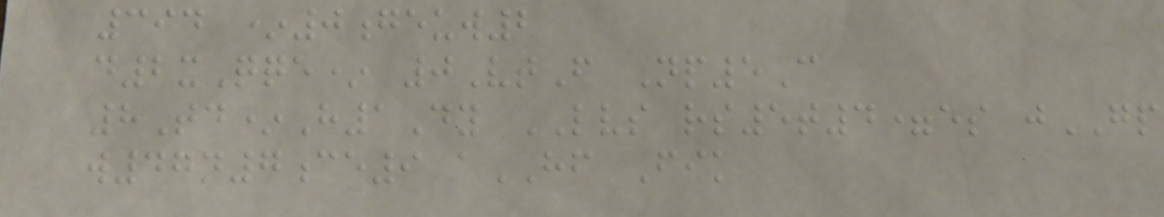394 *0geuw2
d2xQqe* 0VtF Np5C
8Td*H1Dy LVS rs5t4=es jGP
w47n7ce9 aHF Fik
